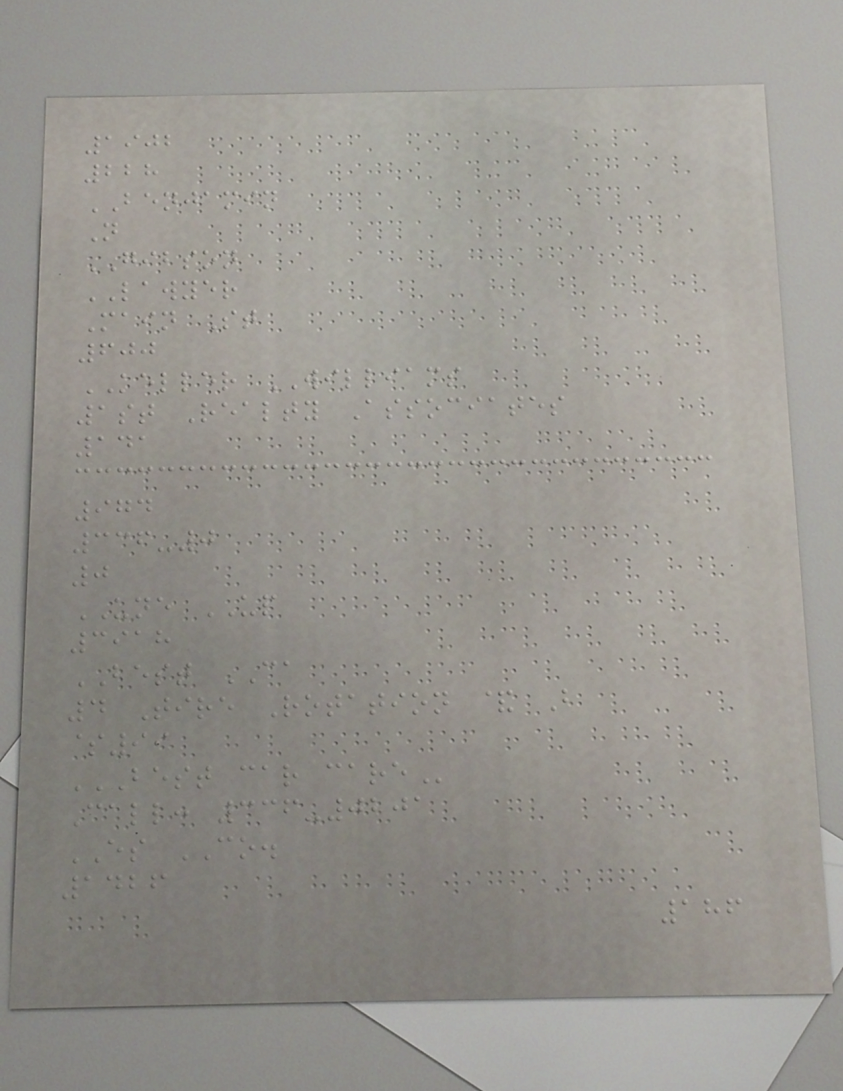1902
228
BENJAMIN
N
GIBSON
LAWYER
Main St
600
KELLER WILLIAMS
1st Realty Associates
141
974
336-0
0
UNE UP
3918
BEST CA
4 Tire Rotation & B
$99
BEST CAR CARE
Call: 336-0201
ES CO.
1426
186
